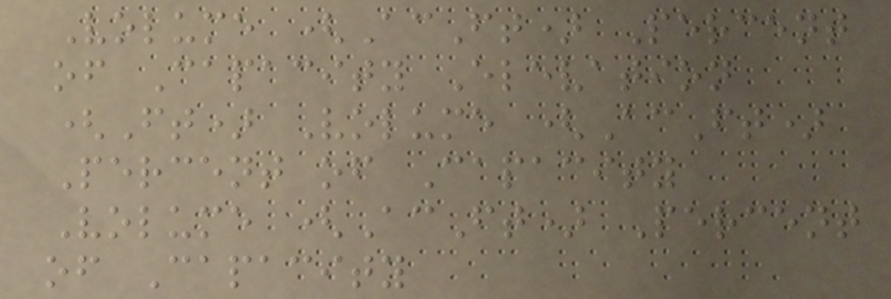Volume (AcFt) Percent
of Capacity Elevation
(Ft) Volume (AcFt)
Percent of Capacity
Volume (AcFt) Percent
of Capacity
